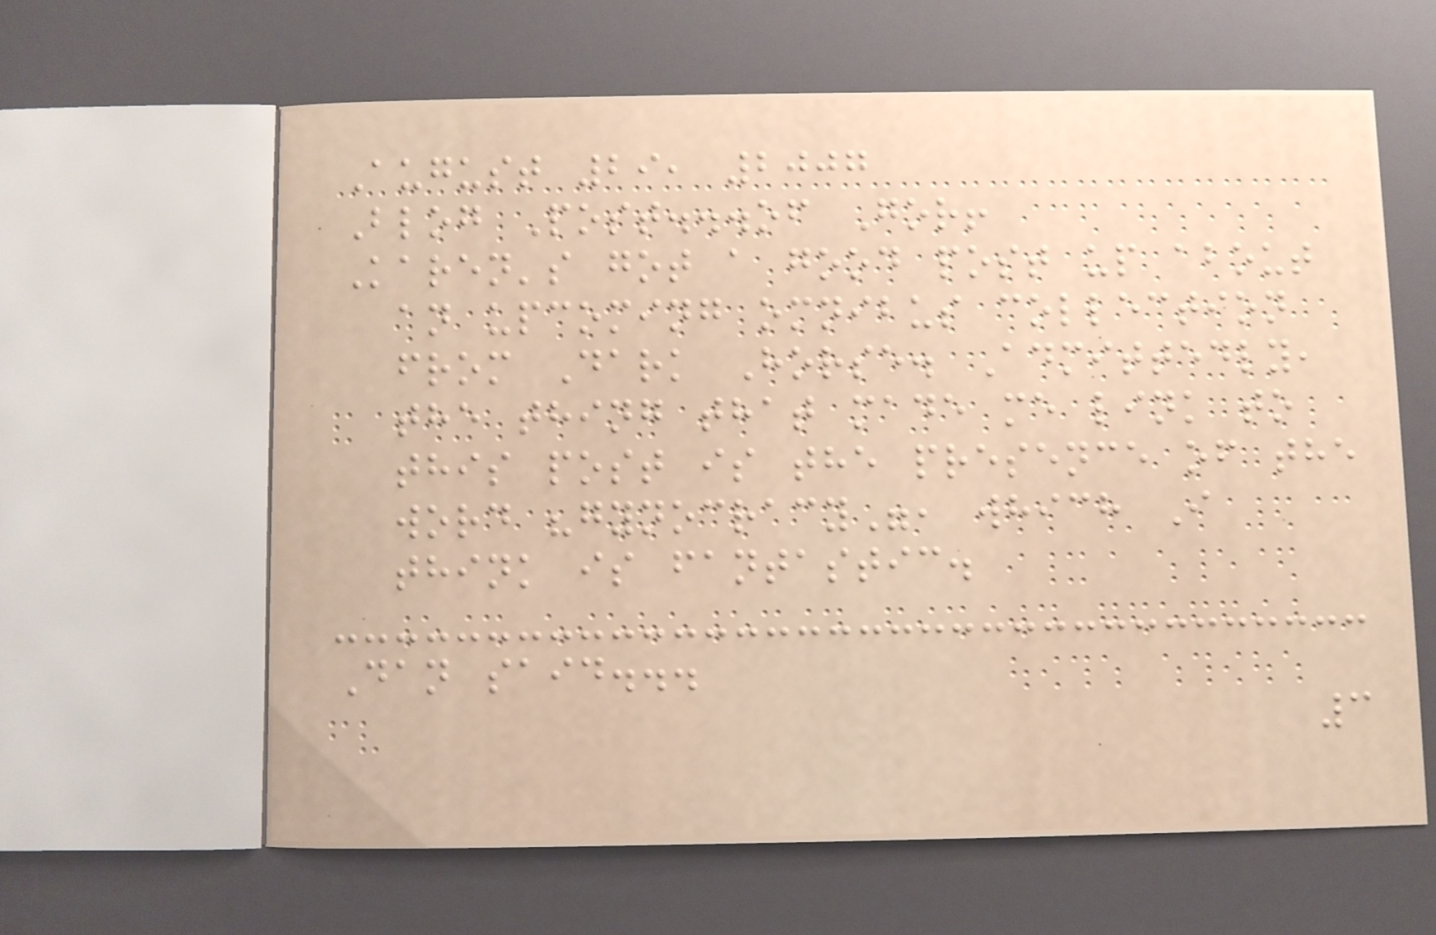August 29, 2007
Blog Post...of Gor!
Karen's got a good post up about
an upcoming omnibus collection
from Dark Horse. Admittedly,
the thing that made me link to
this post is the presence of the
word "gynocracy", which I
think is fantastic.
Dan said...
3
